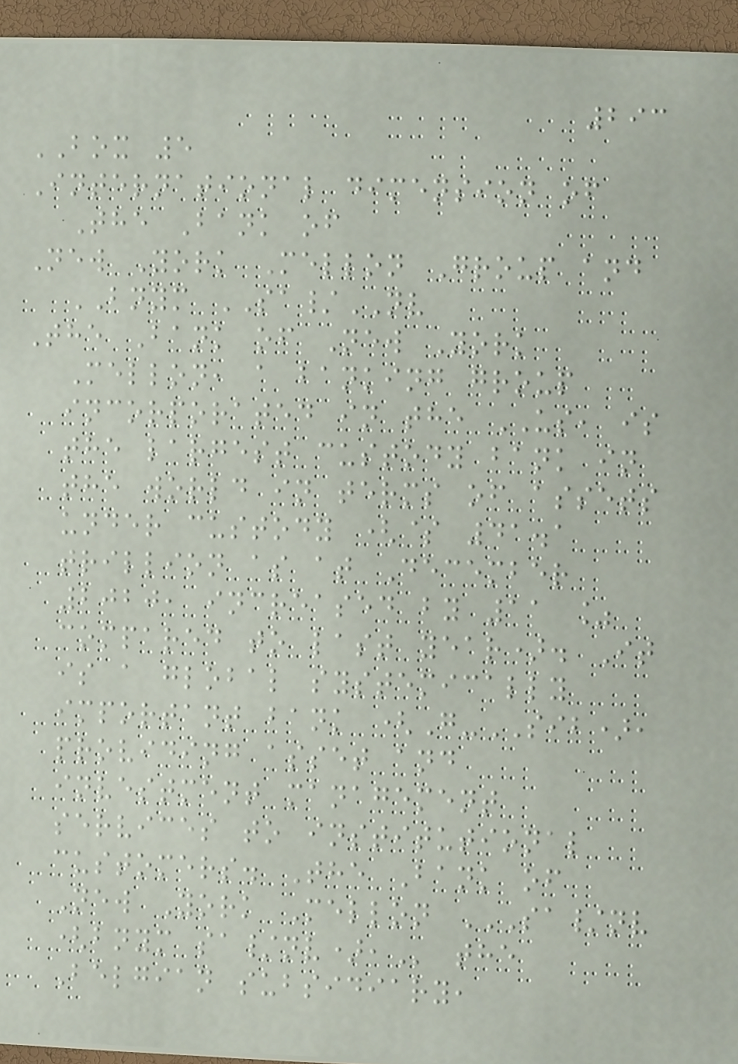293
BOX 5
International dimension of
The Bank of
New York Mellon Group and
BNYM SA/NV
The Bank of New York
Mellon, a banking group
incorporated in the US, is
the largest custody bank in
the world in terms of assets
under custody ($ 41.1
trillion as at December
2020, increased by 11 %
compared to last year). It
is a global systemically
important bank (G-SIB),
providing asset and
investment management
services to institutional
customers. The Bank of
New York Mellon SA/NV
(BNYM SA/NV), the
Belgian subsidiary,
